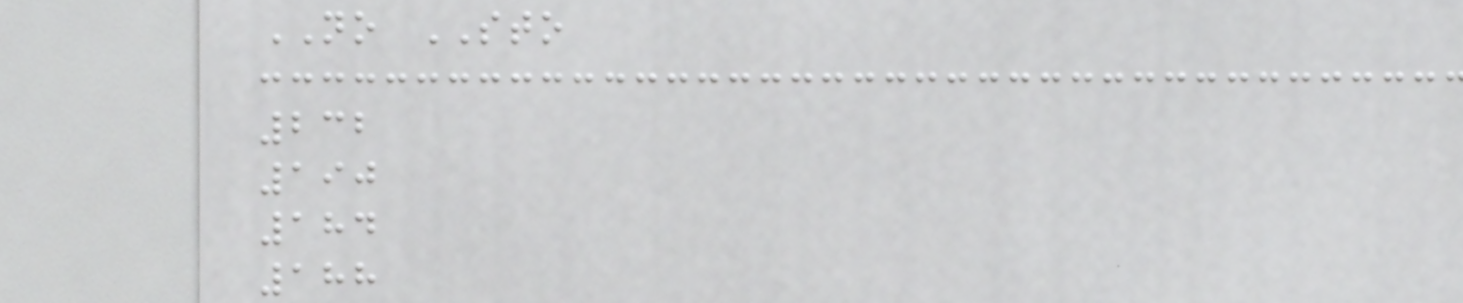NO STO
232
190
184
188
